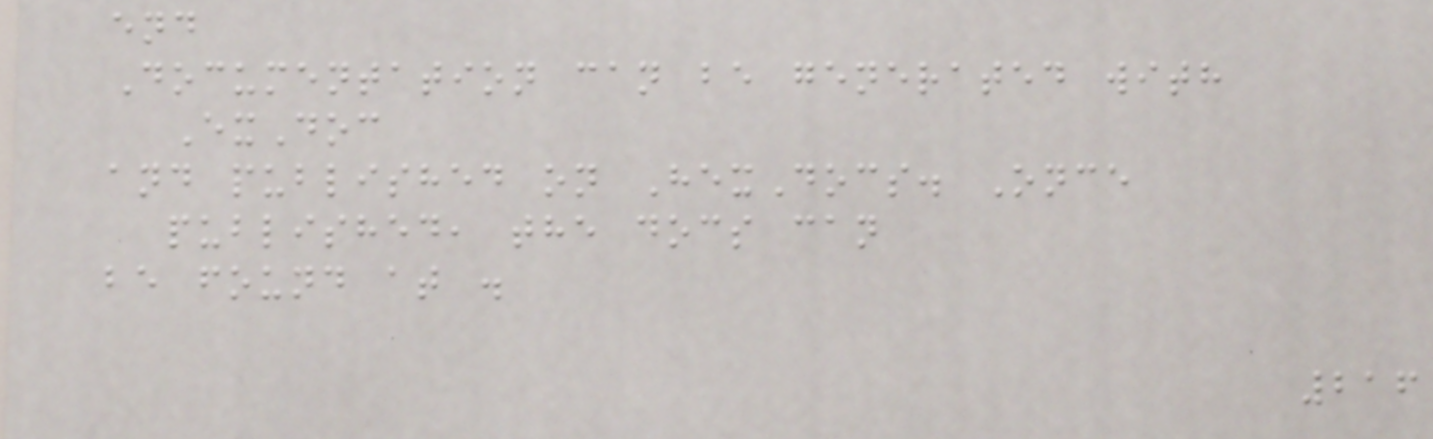end
Documentation can be generated with
ExDoc
and published on HexDocs. Once
published, the docs can
be found at .
216
